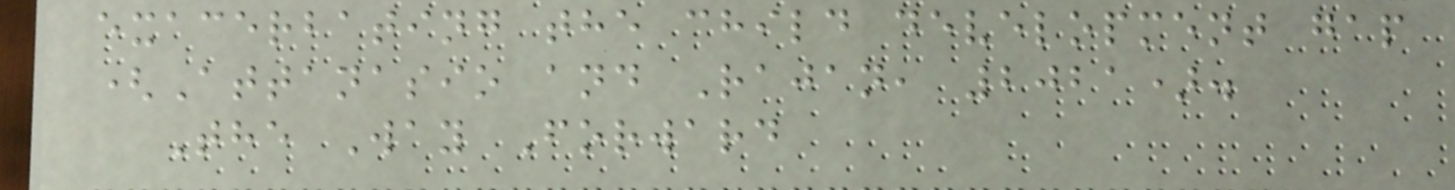exacerbating the child development gap
(Attanasio and Rajan, 2021).
The Way Forward
